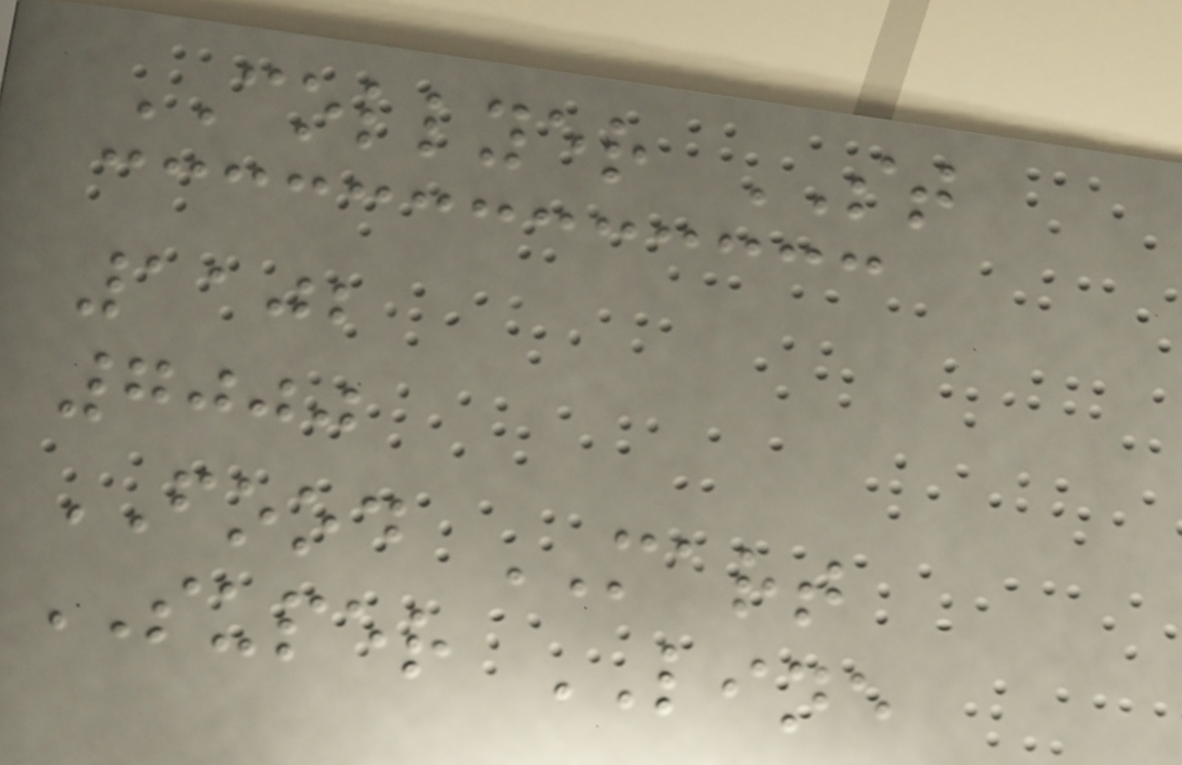COLLYER ST
1102
7000
FOOD MART
SUPER LINE
